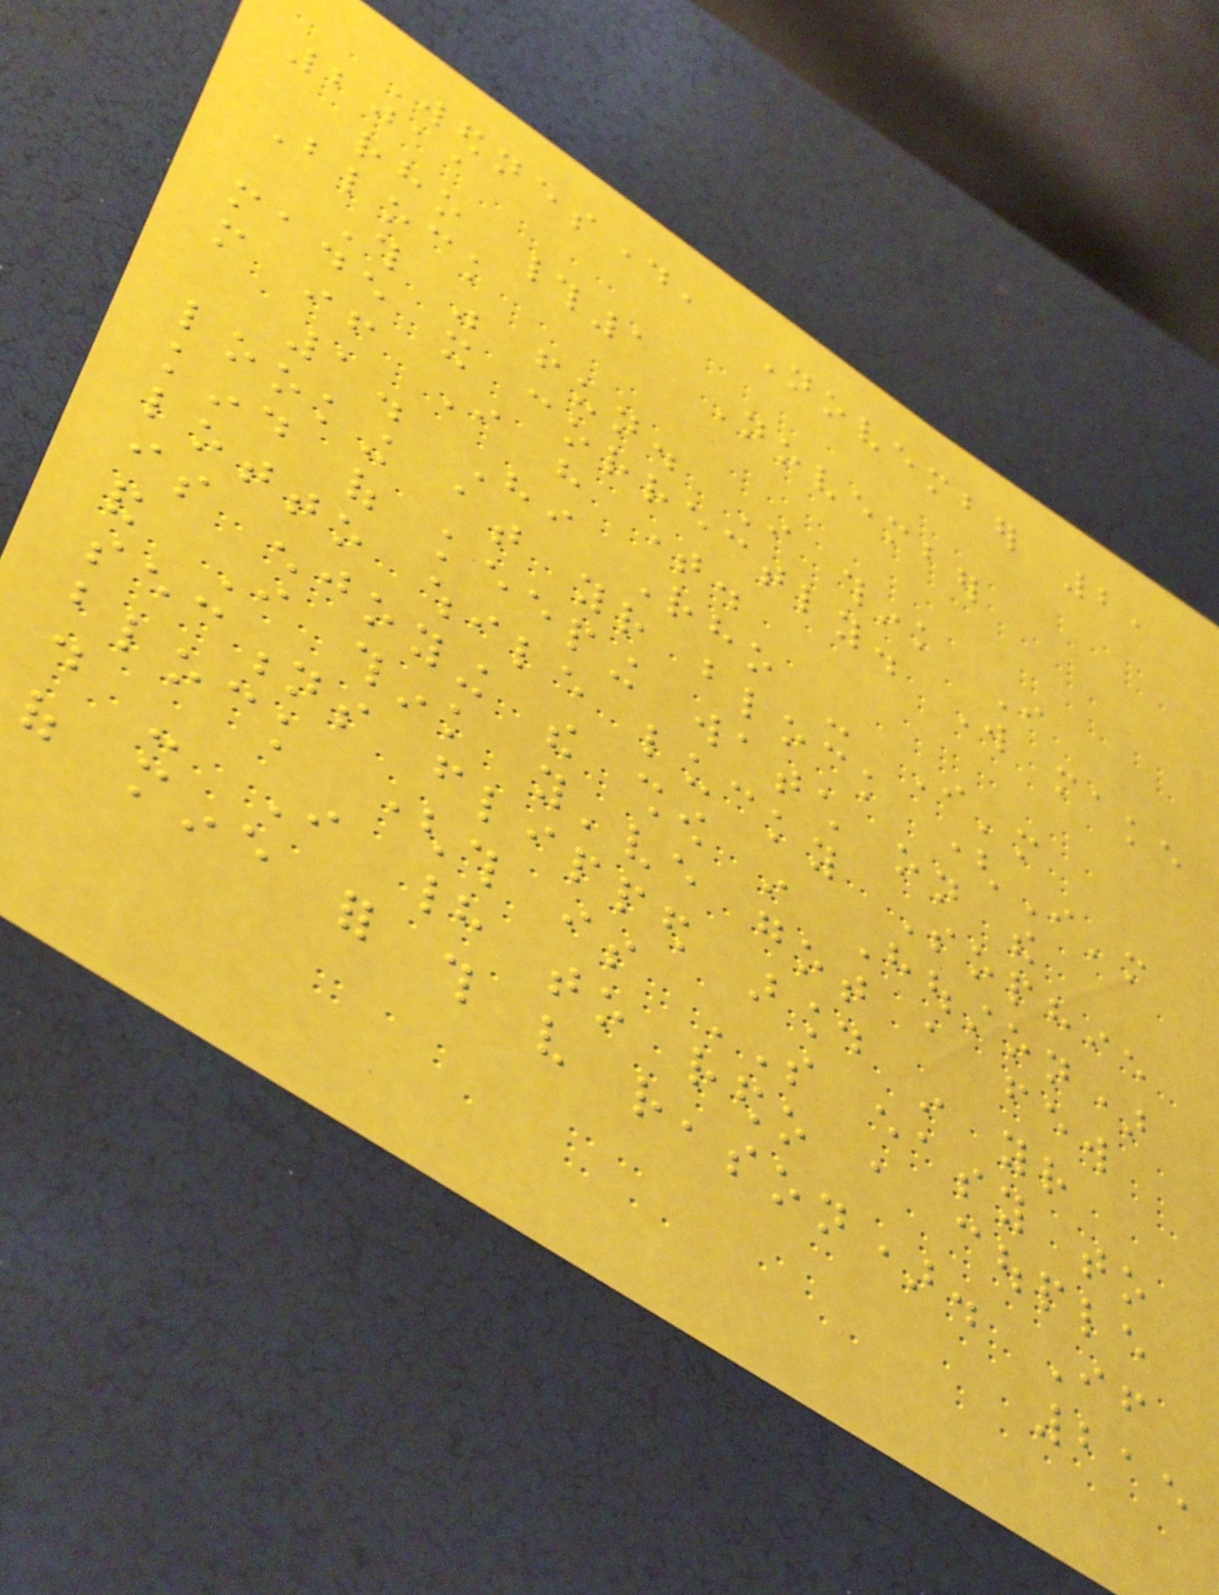Wednesday, November 2,
2011
rho #1 November
Block
This was fun. I think I
made it correctly. Will make
more if I have time.
1. Hi Rho - I'm
looking at your block (I'm
kind of keeping watch on the
lotto while lucky Sophie
is enjoying the show in Houston)
and I think you've got a few
sections flipped around in your
block (this is SO easy to
do - I had to redo a couple
of mine for this very reason). If
215
